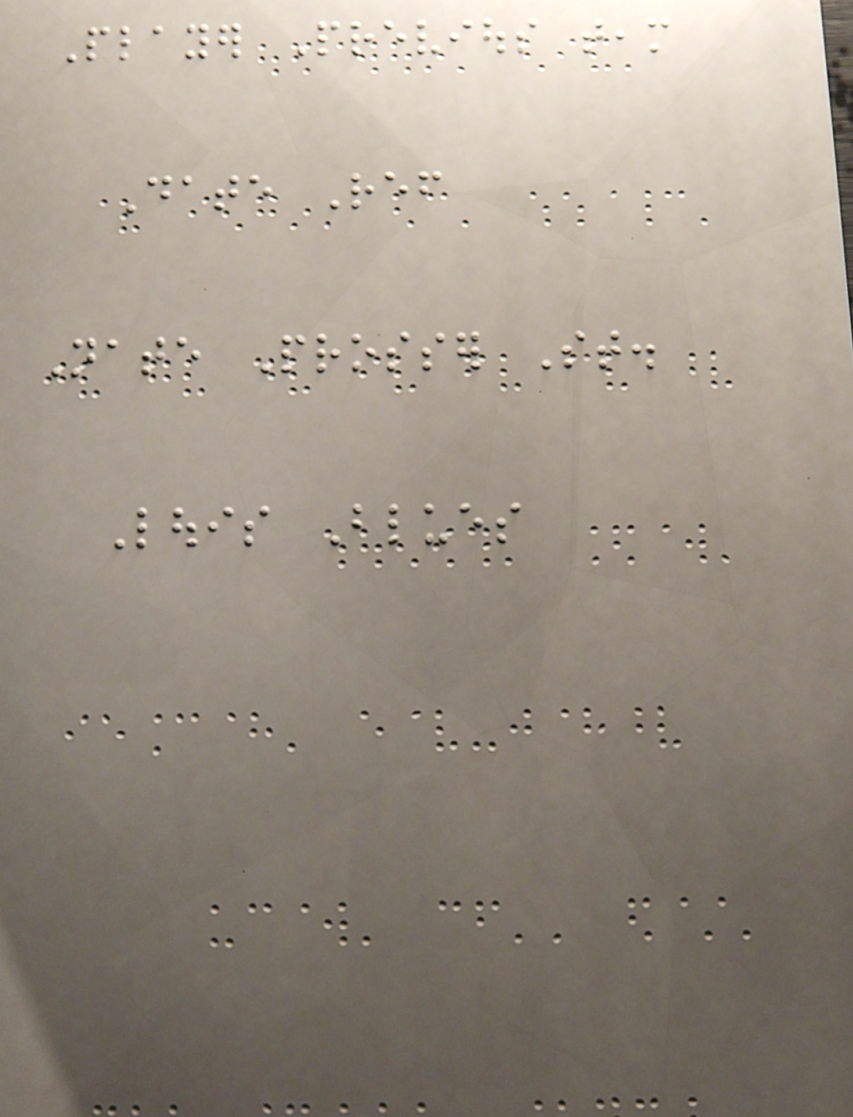Player Previous team
Date Ref
Nate Prosser St.
Louis Blues
